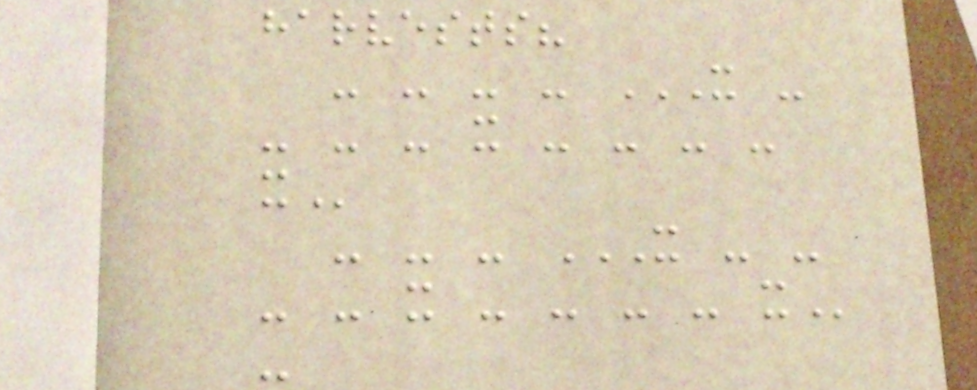harvests?
- - - - X -
- - - X - - - -
X
- - - X - -
- - X - - - - X
-
